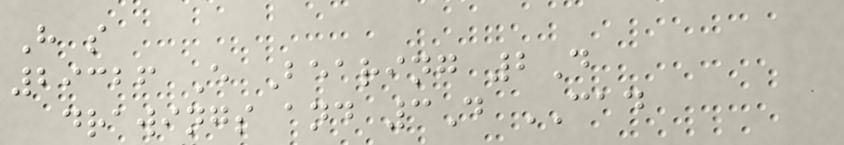H s
29326 E Bearing 2D
drawings and 3D CAD
